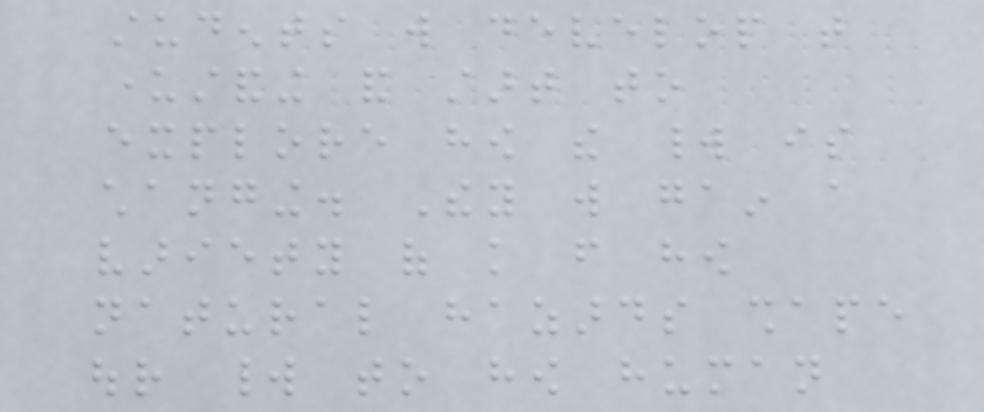students will develop that
understanding and start to
explore how the world is
changing. They will gain a
variety of knowledge from how
natural hazards shape
our world to how human
